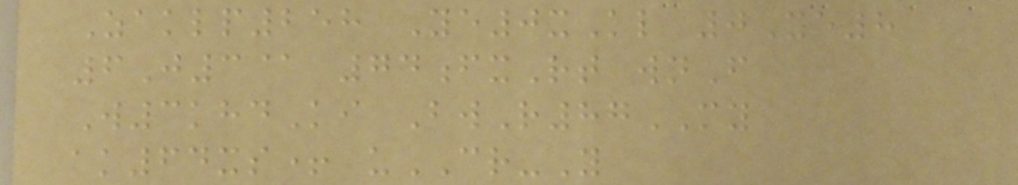Zaklp258 Ye0xKl 0Xe8
6J3@ 74fxRt wnF
W3khdKi BwR87MY
ak64xs+ uCR-Y
